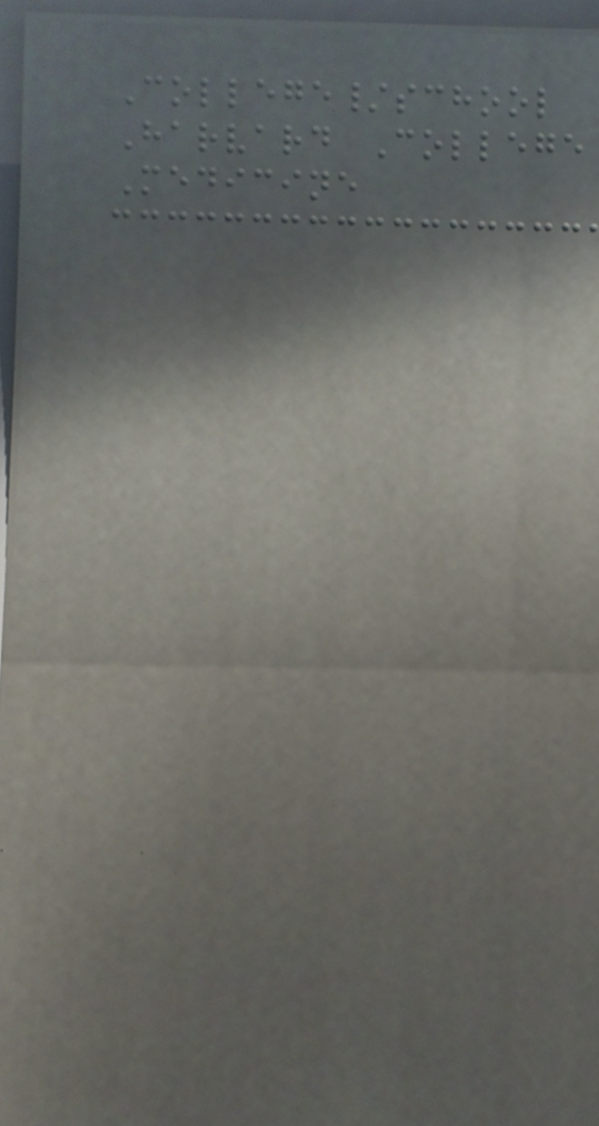College/school
Harvard College
Medicine
